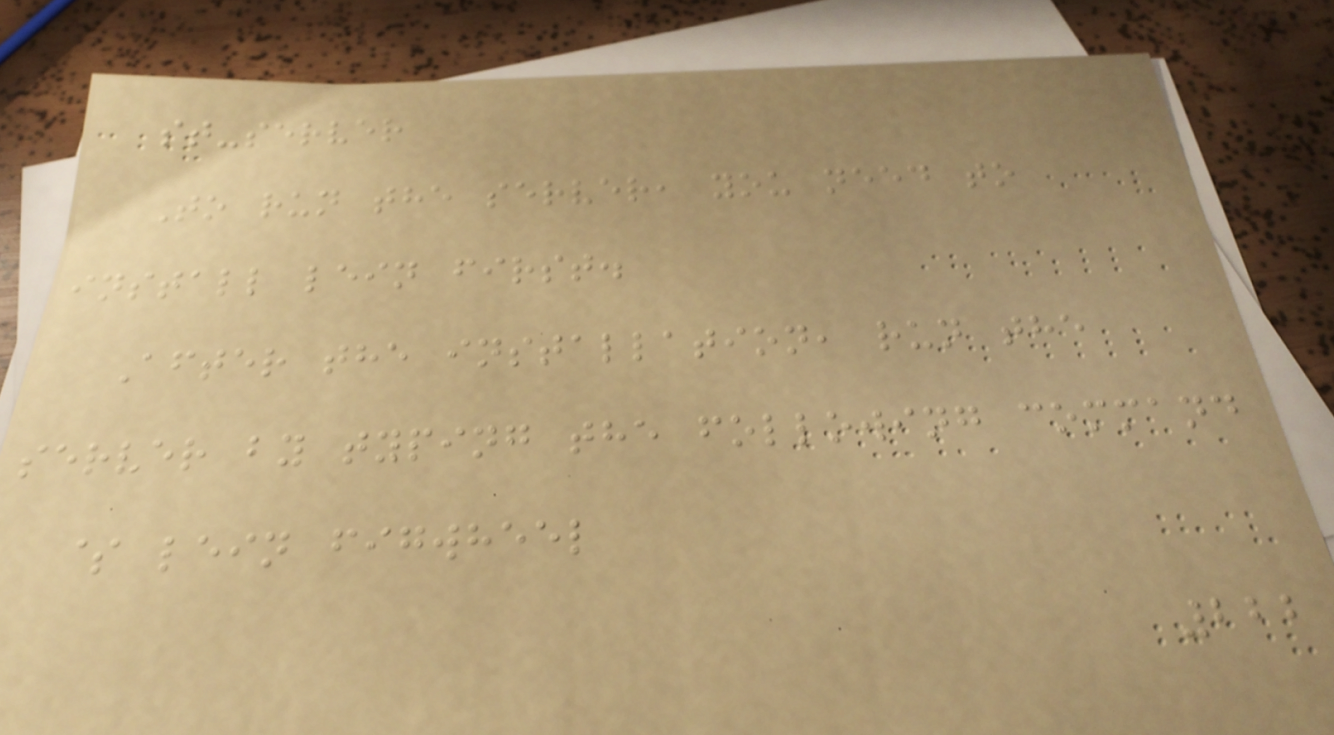st-server
To run the server, you need to
install lein first.
After the installation, run the
server by typing the following command
$ lein figwheel
222
